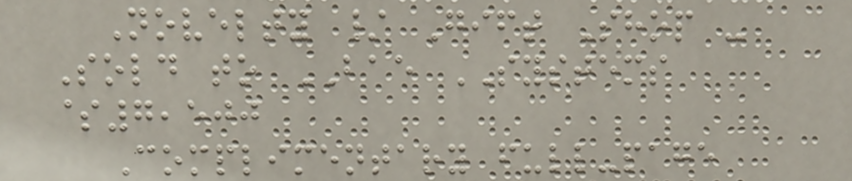Novelty / Gift Shop -
Sold to BAE SYSTEMS
$7,500
Complimentary full-page
